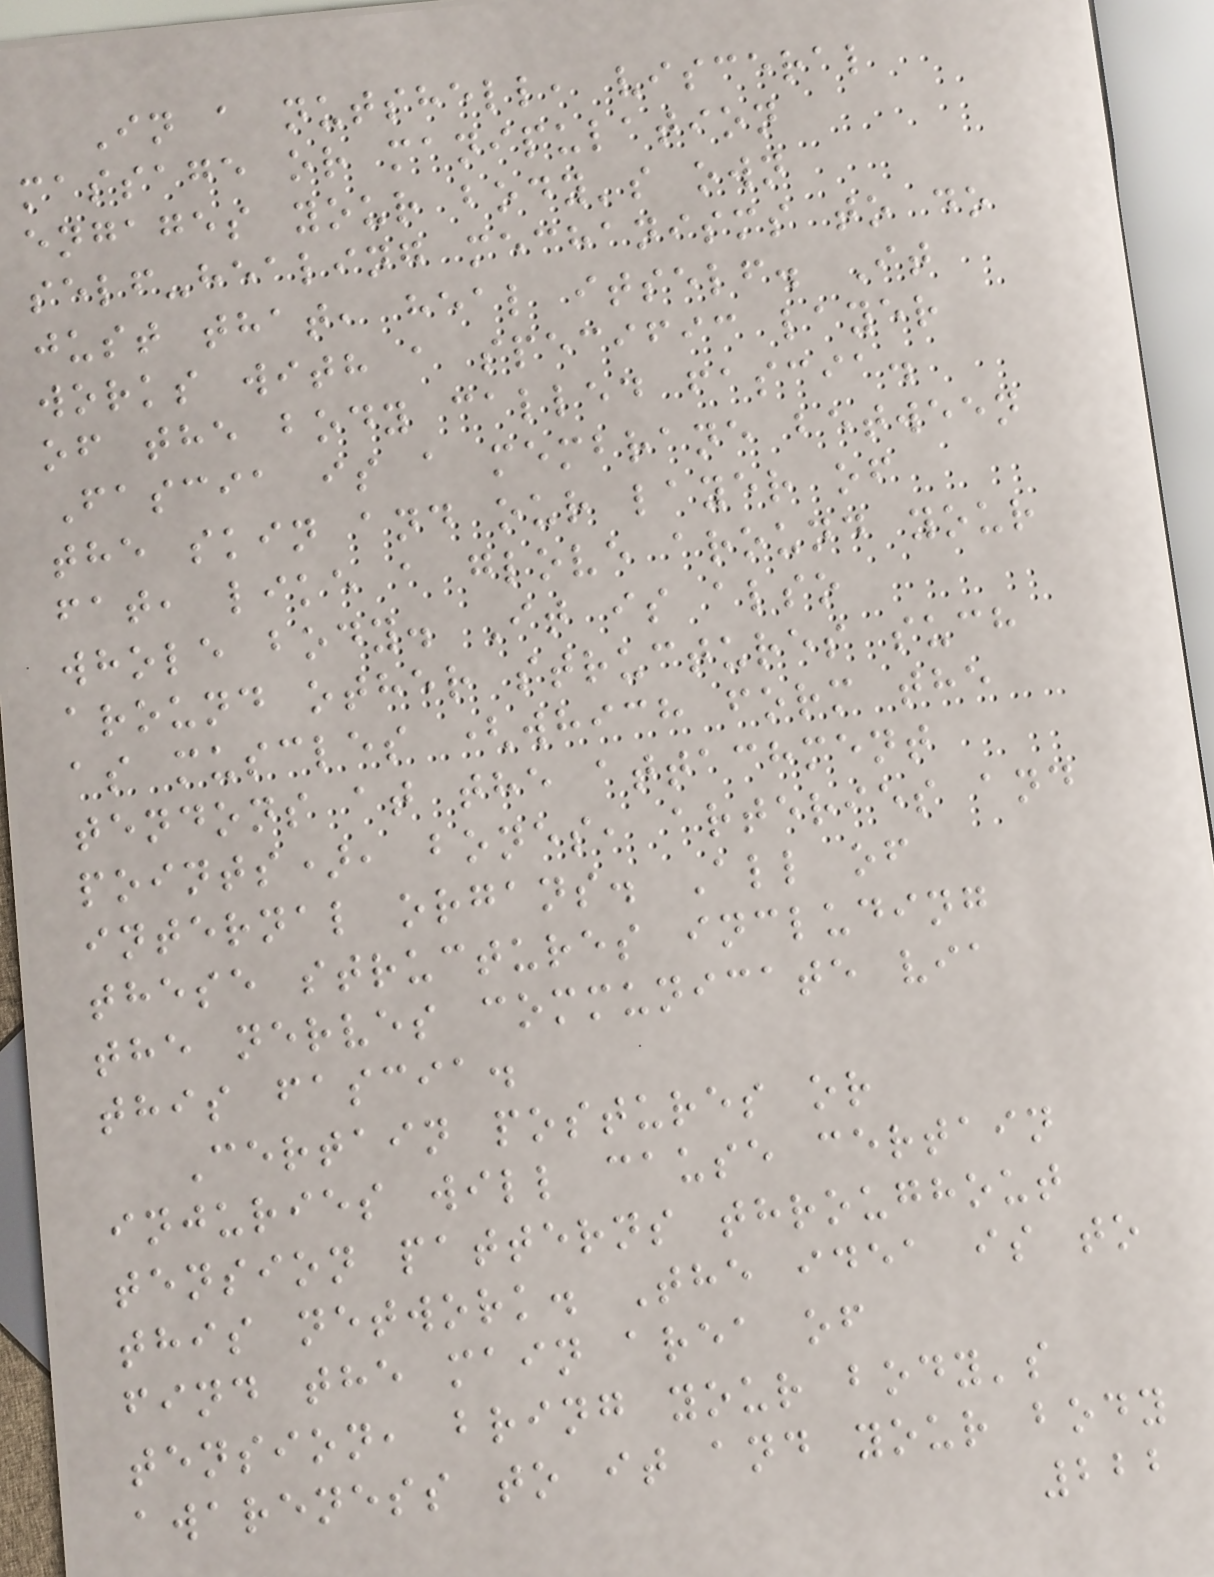In a nutshell, visceral
massage or manipulation
engages your body's own
self-healing mechanisms to do
just that, heal itself. It
works with a specific layer
of the body called fascia.
Fascia is a membrane between
the skin and our layer of
fat, like a glove around your
whole body. It is also
around other structures such
as muscles (which form the
tendons at the attachment
points), bones, arteries and
internal organs. All of
these structures including
the nerves communicate via
this fascia.
Certain postures or
injuries will cause certain
tension patterns throughout
this network. The idea is to
find the main area of
tension, bring your body's
awareness to it and your body
222
